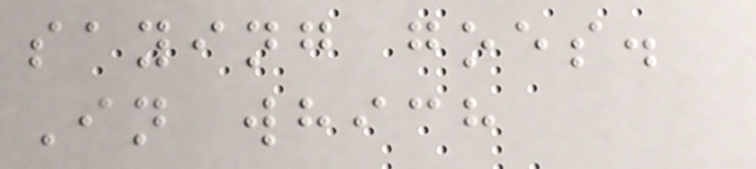saying goes.
In which
